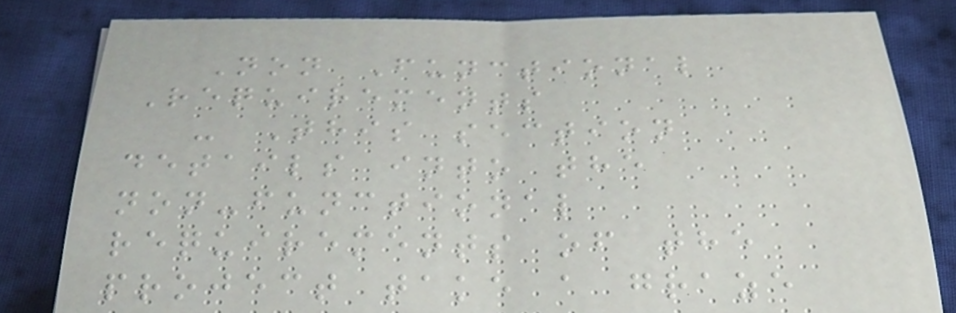Non Functional
Requirements
- This section
details into the
non-functional
requirements of the
project take a graze
